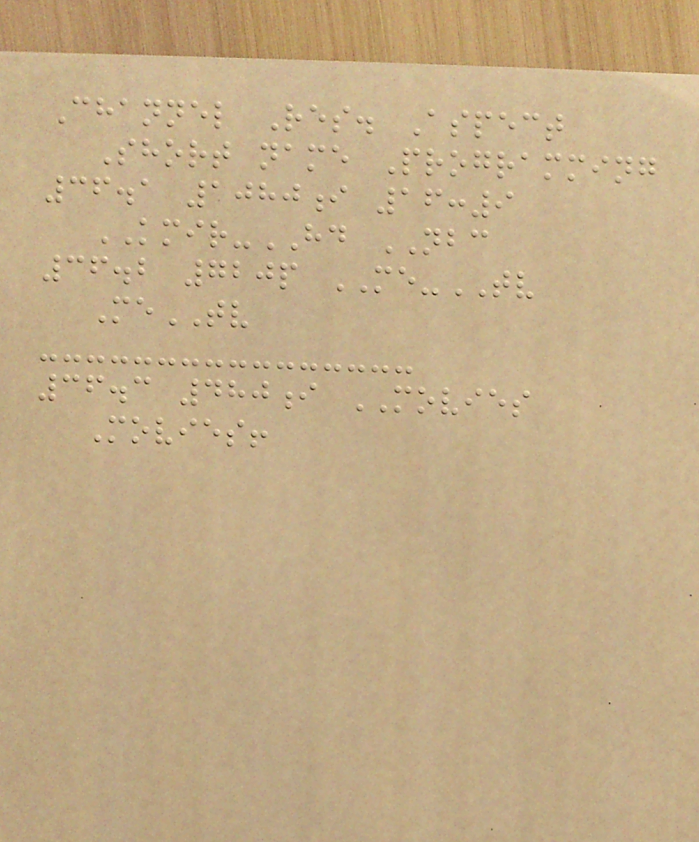Channel Res. Aspect
Short name Programming
36.1 1080i 16:9
KMIR-HD NBC
36.2 720p ME-TV
MeTV
36.3 480i MOVIES
Movies!
